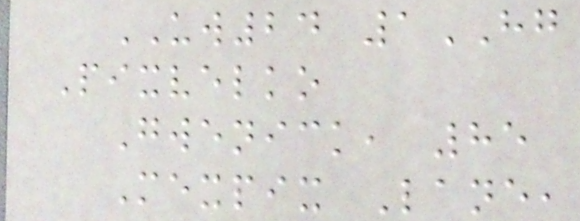UW24 1HG
Pixvelko
Gwenick, 85
Mexpix Lane,
